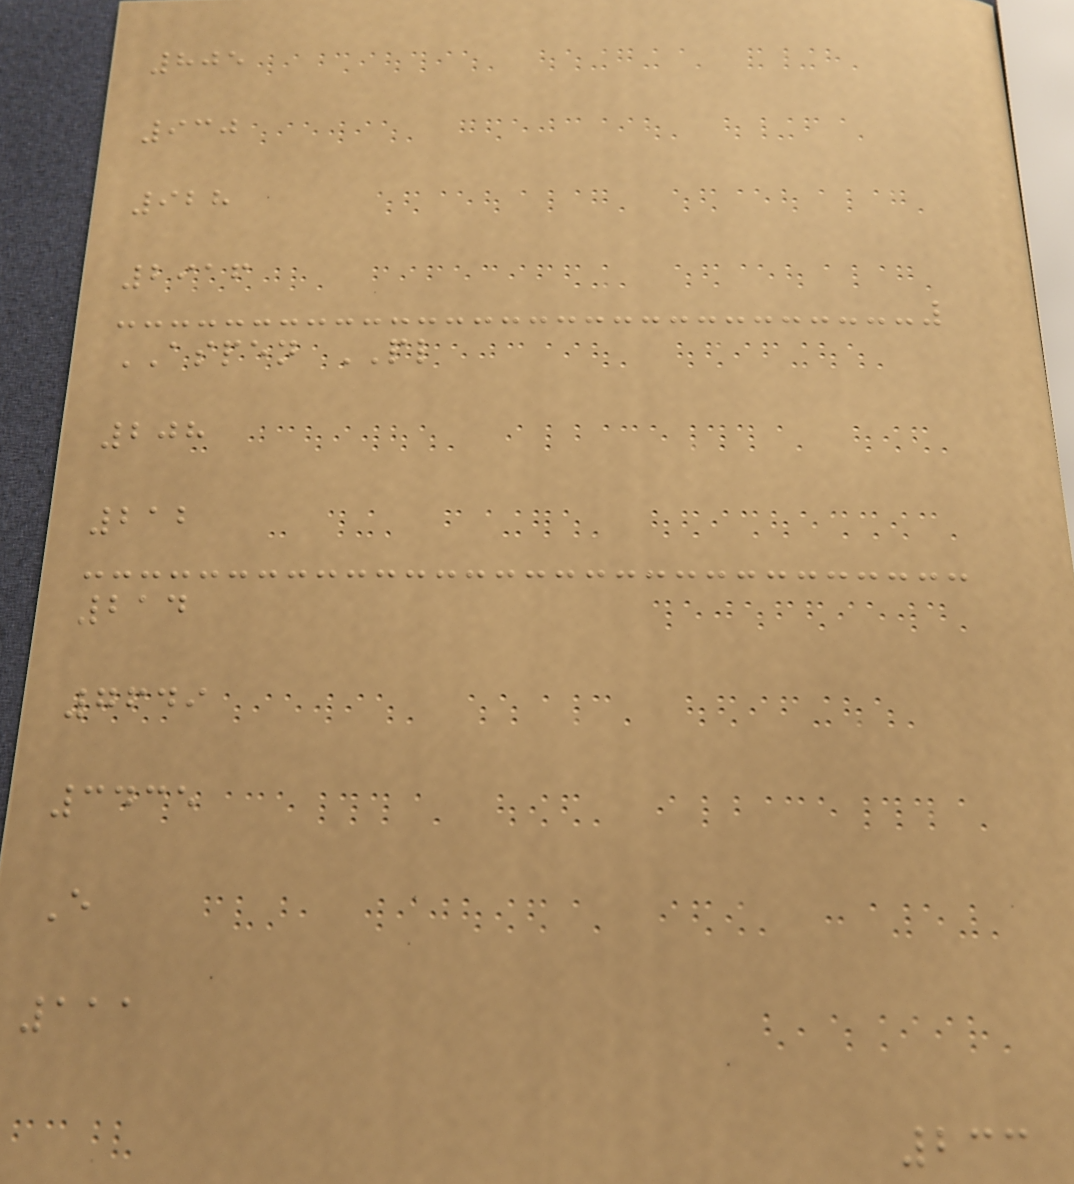805
930
928
2916
ASPEN PL
208
212
214
7649
3435
E
111
233
